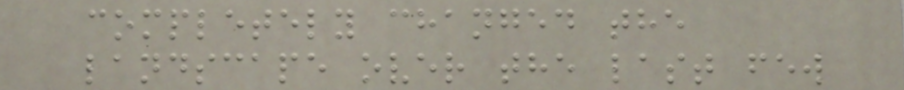completely changed the
landscape over the last few
